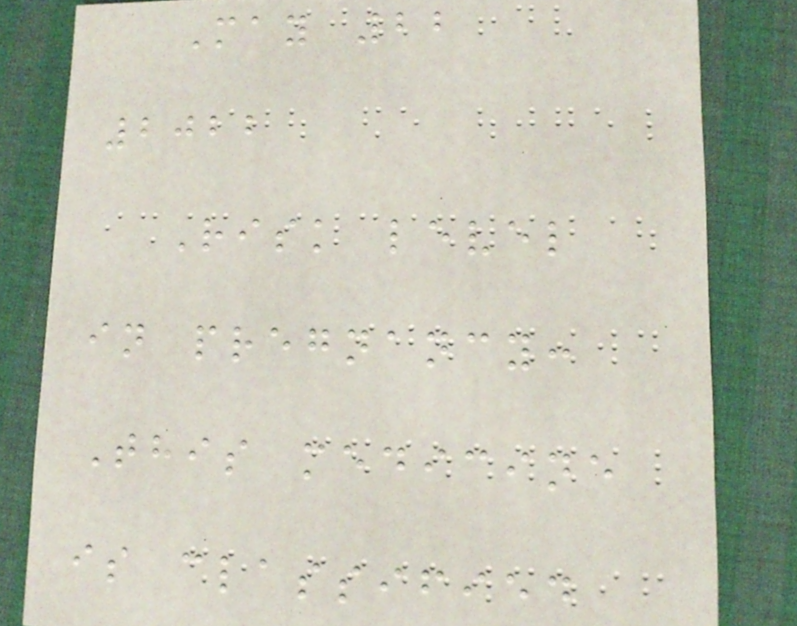May 22
2022
Risk level
in pregnancy:
This medicine
is classified
